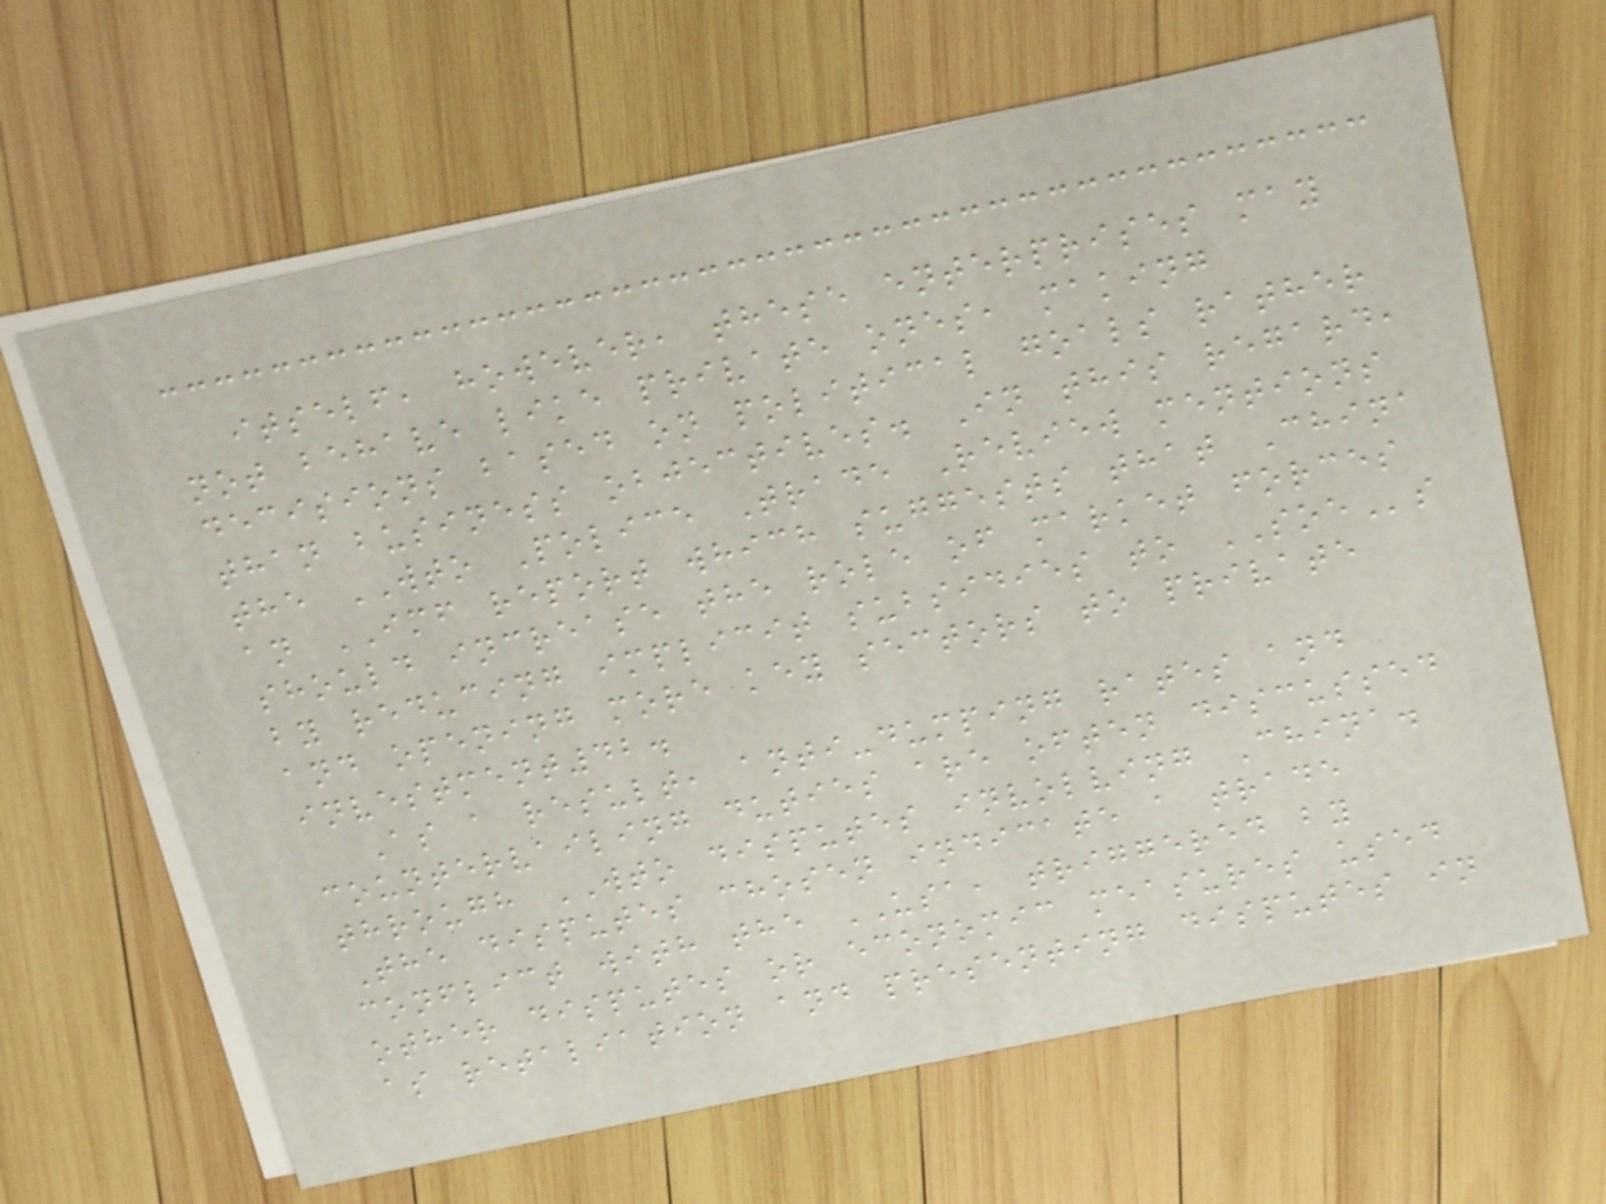itself, however, these enterprises may
not behave like private ones, making
decisions based on political goals rather
than business objectives. In this regard,
the WTO Police Trade Review mentions
an IMF report which suggests that China
should increase the role of market forces
by reducing implicit subsidies to SOEs
and opening more key sectors to private
investment42.
As a result, anti-dumping rates and
countervailing duties are often discussed
through WTO disputes involving China.
The disputes chosen indicate a trade
conflict with the USA, triggered by
other disputes or economic measures used
as retaliation and presenting disputes in
